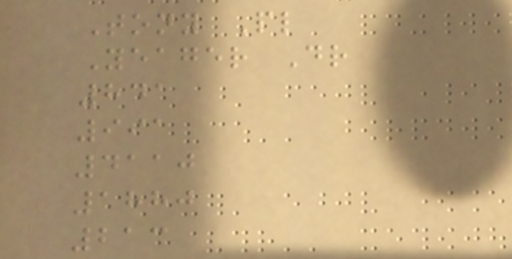Tony Pl
Yeager Dr
841
991
4110
1880
213
